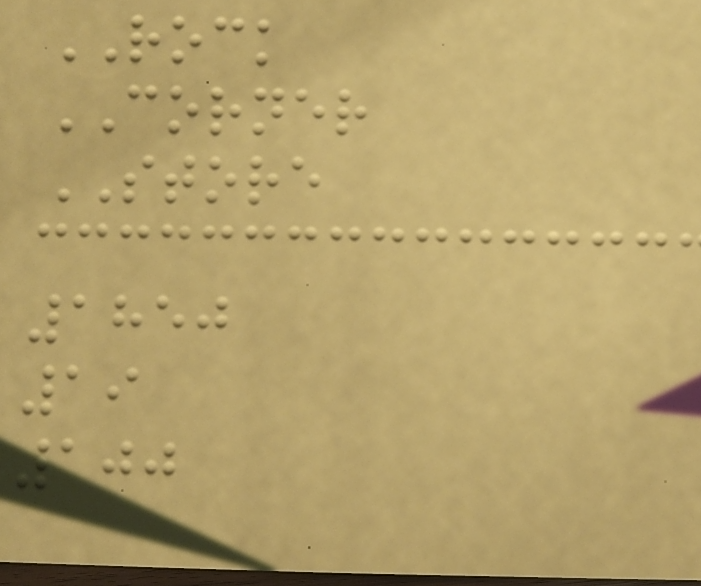ROCK
CORNER
STORE
1850
19
100
